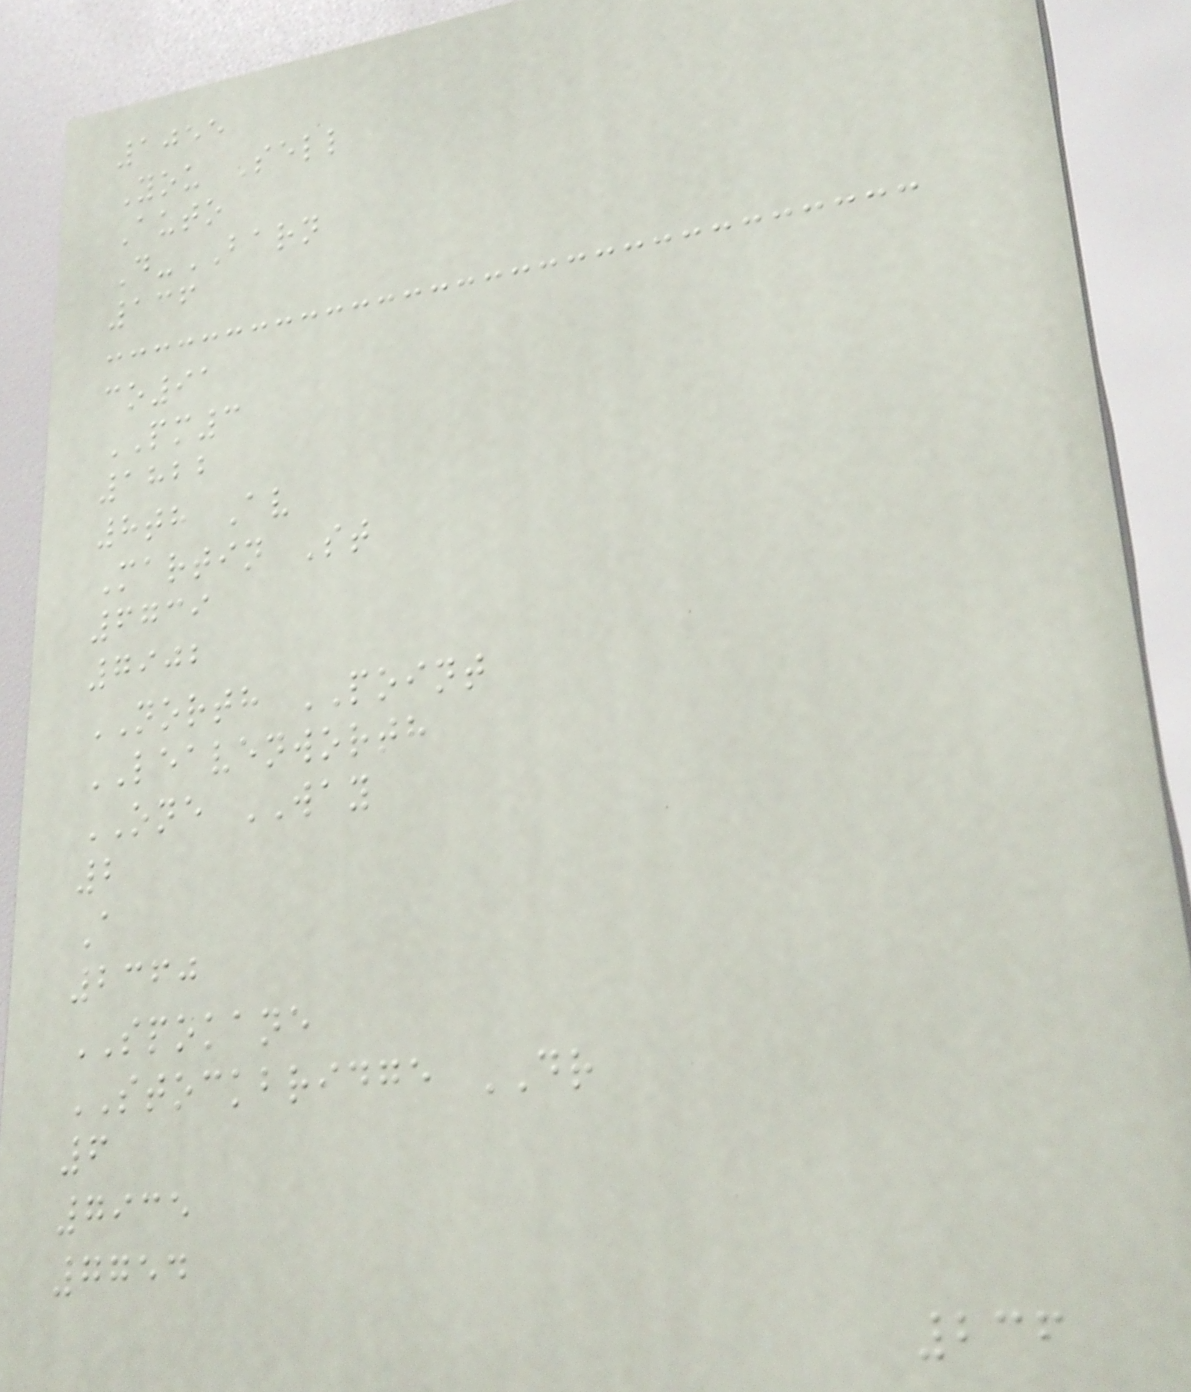1055
You Sell
Auto
D-BARN
136
co91
PM3
1822
8th Av
Martin St
6739
7902
NORTH POINT
LEAVENWORTH
ONE WAY
2
A
2360
SPOKANE
STOCKBRIDGE DR
6
7935
7754
236
